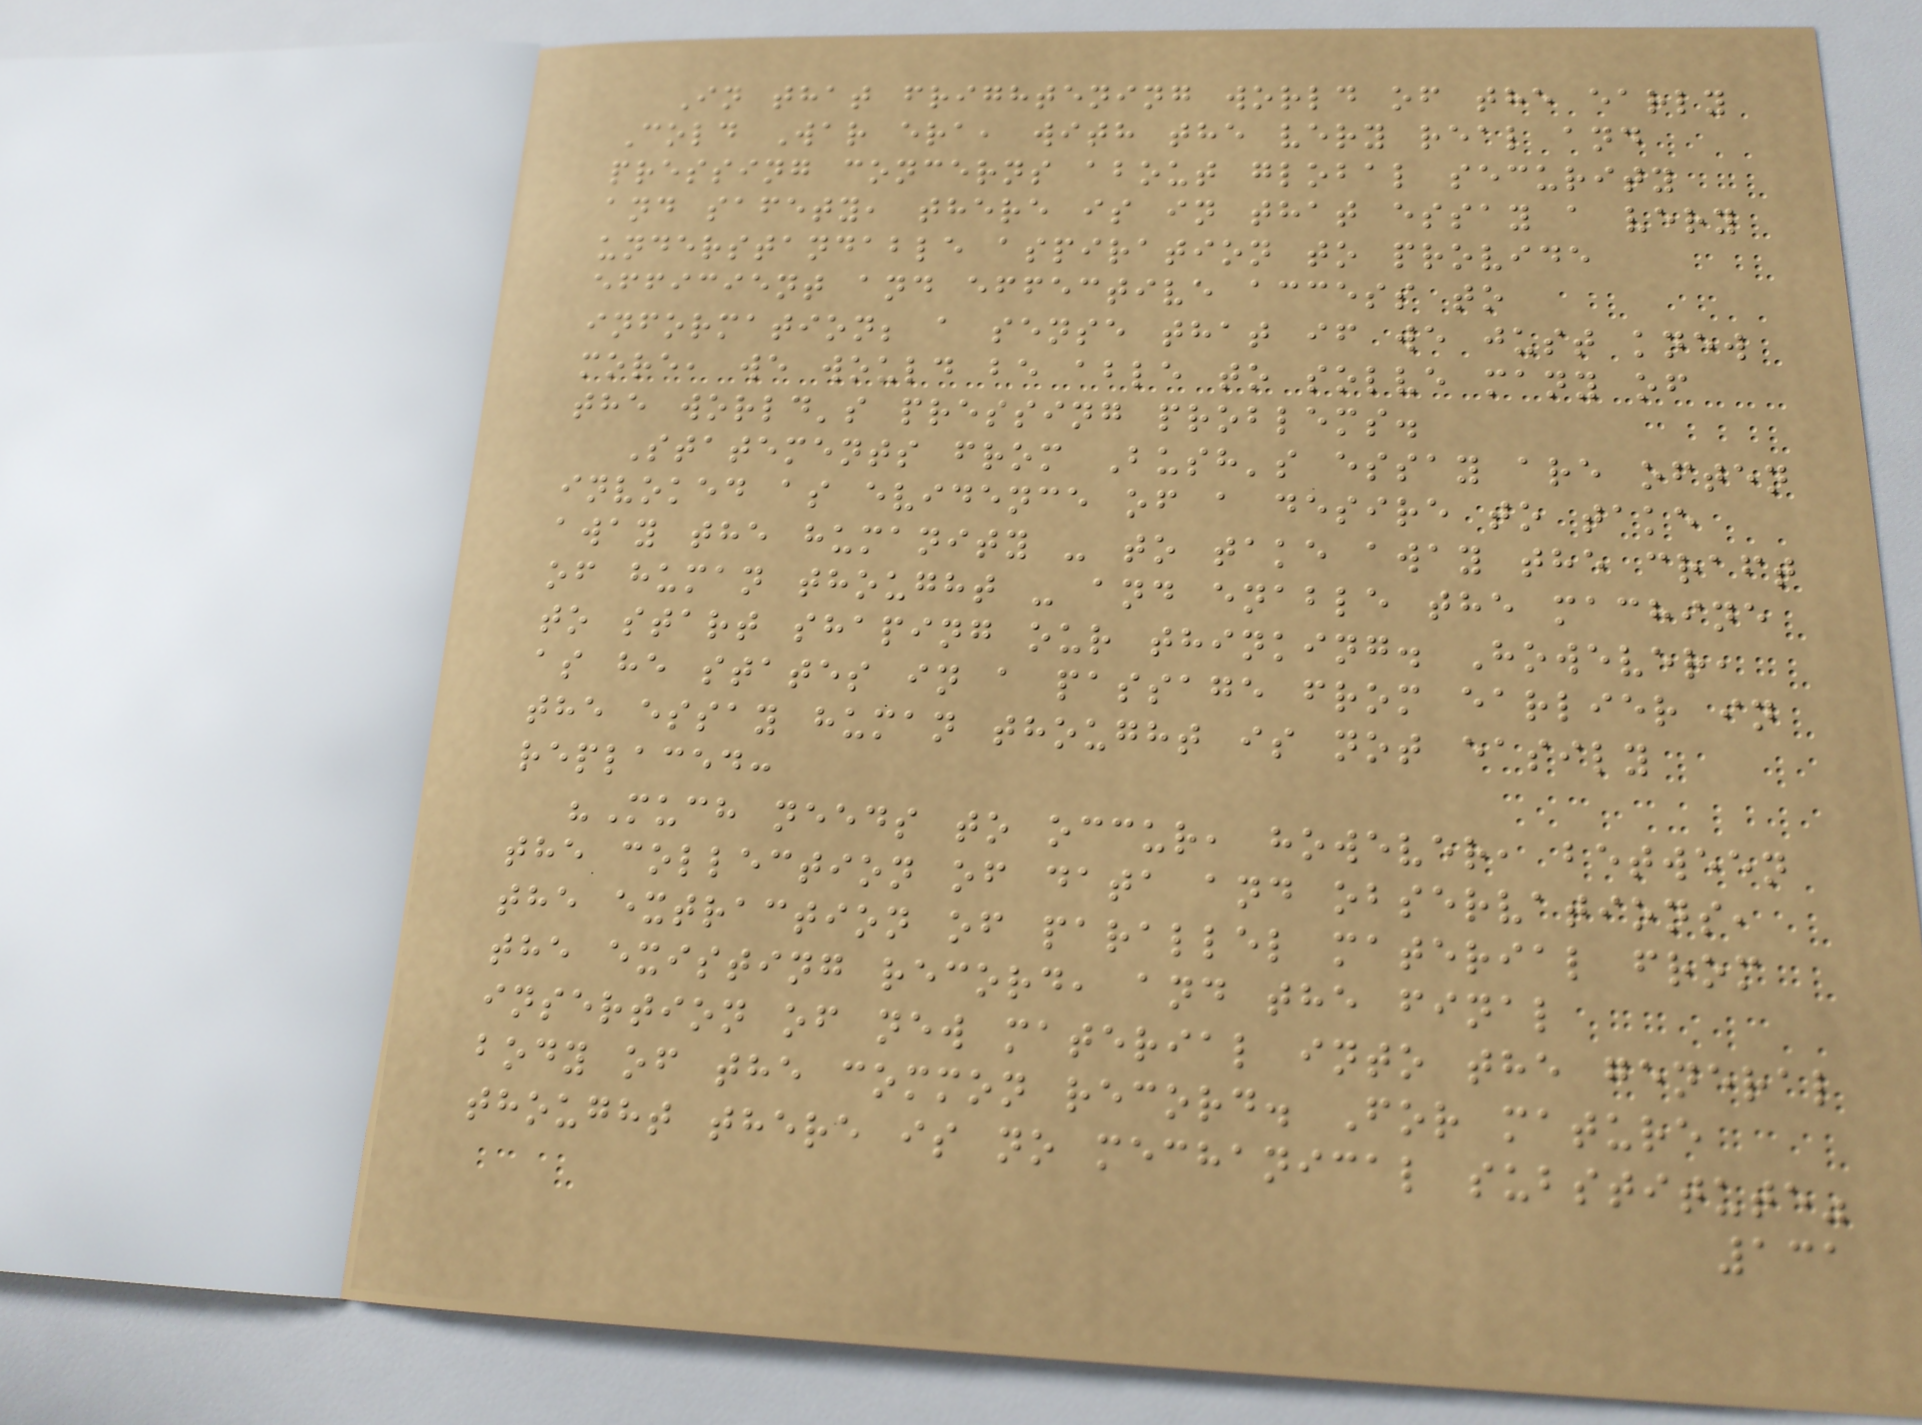In that frightening world of the early
Cold War era, with the very real and
pressing concerns about global security
and safety, there is in that essay a very
understandable aspiration to provide
efficient and effective access to
information; a sense that if we just knew
more, we would be able to solve many of
the world's pressing problems.
Statements from Bush's essay are often
invoked as evidence of a desire to take
away the humanity - to take away the craft
of human thought - and enable the machine
to start shaping our thinking. However,
as he states in a passage from earlier in
the essay human thought is not easily
replaced:
"Much needs to occur, however, between
the collection of data and observations,
the extraction of parallel material from
the existing record, and the final
insertion of new material into the general
body of the common record. For mature
thought there is no mechanical substitute"
131
